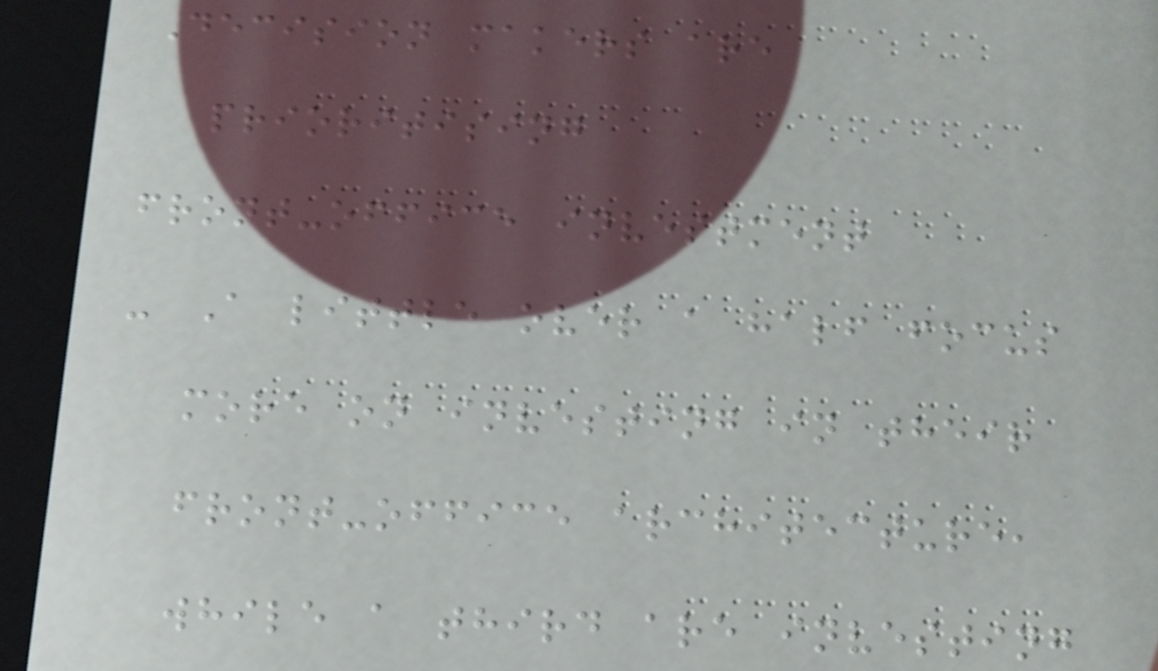Decision makers are
prioritising
front-office investment
- A little over a half focus
more on investing in their
front-office architecture,
while a third are investing
